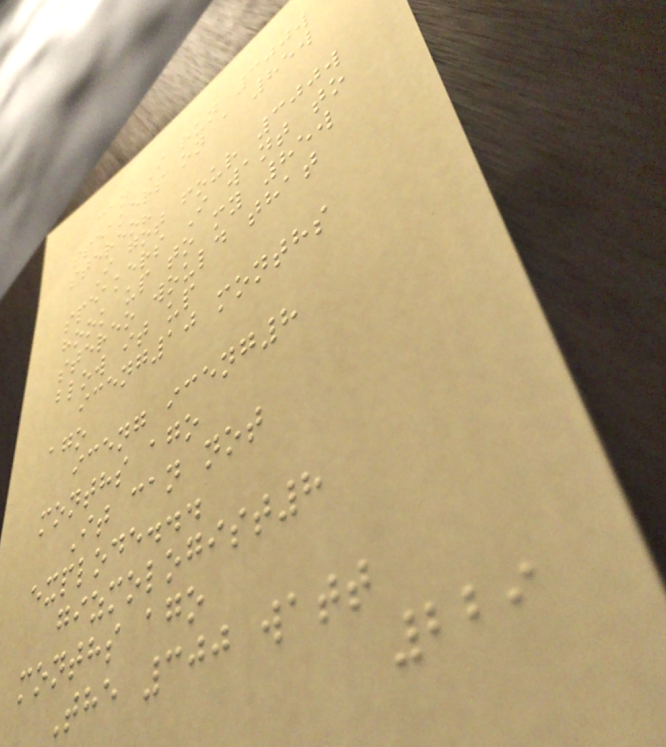can I run 300w
speakers on a 85w
stereo?
I got four 300w
speakers I want to
hook up to my 85w
stereo would that
blow it up
iceng10 months
ago
iceng iceng8
months ago
It can not
explode...
gizmologist8
months ago
The 300 watt
229
